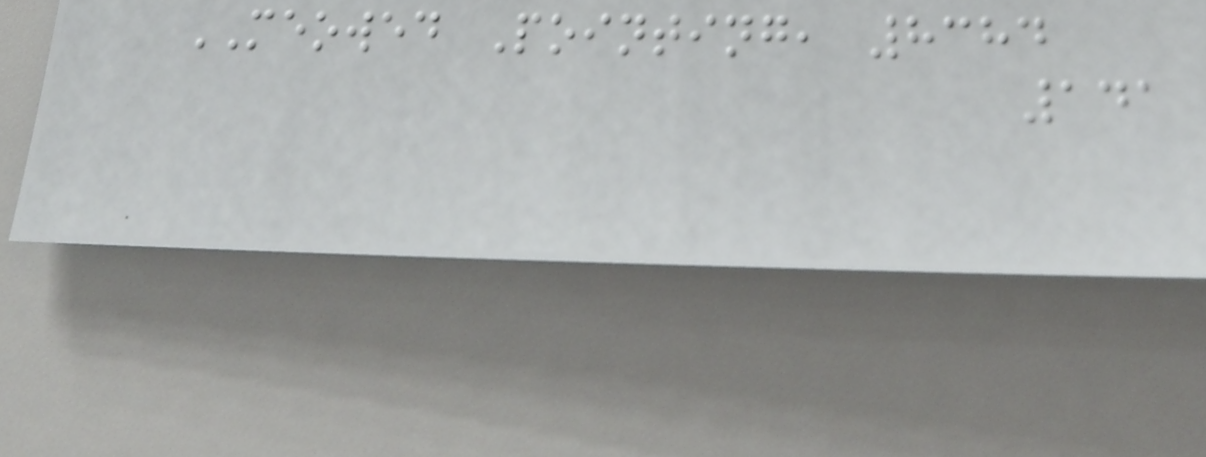MEOWED Pointing, 8384
141
